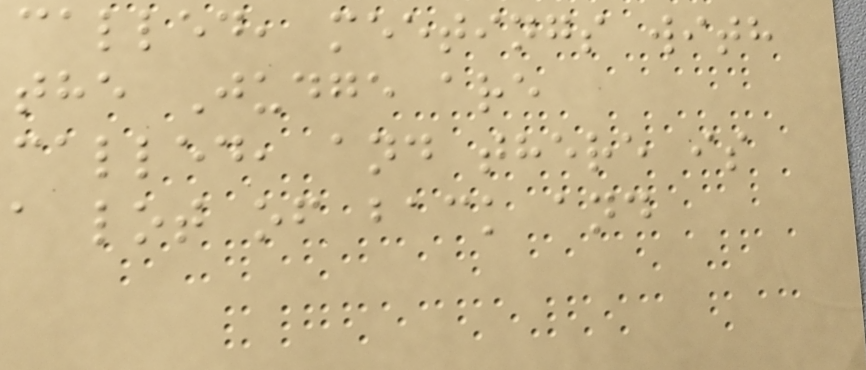called, meetings with
the Judge are
called, and there is
a lot of back and
